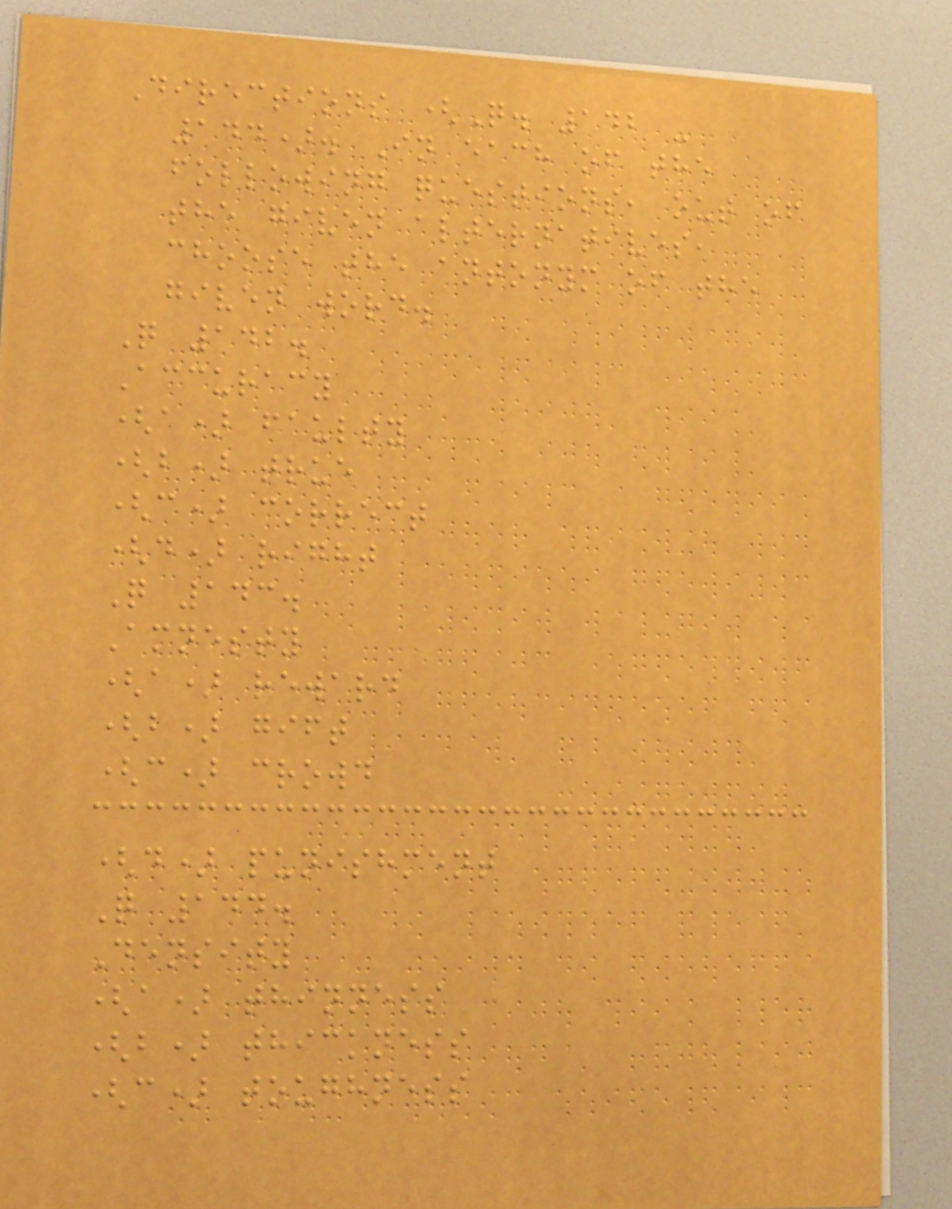Directions (Q. 142 -
144). In each of the
following questions, out of
the given alternatives,
choose the antonym of the
given word.
Q 142.
Accuracy
(a) faulty
(b) true
(c) correct
(d) right
Q 143.
Amnesty
(a) reward
(b) gift
(c) crowd
(d) punishment
Q 144.
Density
(a) thinness
(b) thickness
(c) toughness
